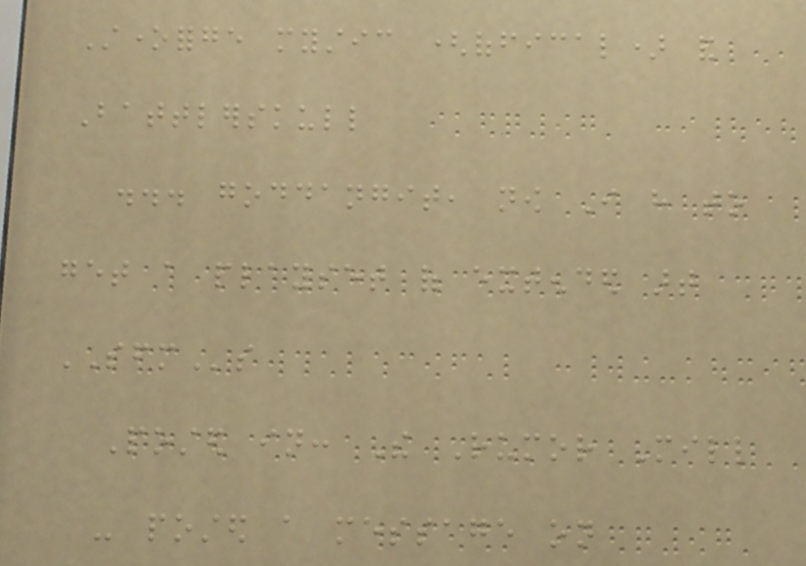Stoneforge mystic (offical) and
Battlerskull
... goddangit, now I have to
get a playset of extended art
SFMs
Posted in: The Rumor Mill
- posted a message on
